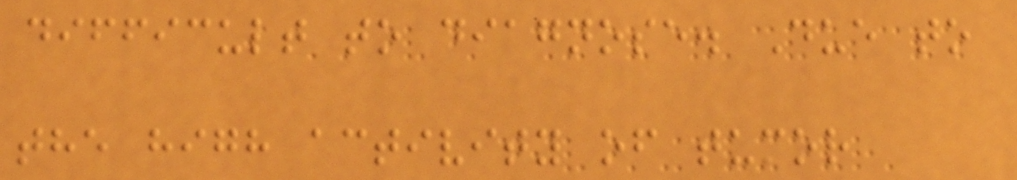difficult to diagnose. Due to
the high activity of tumor
